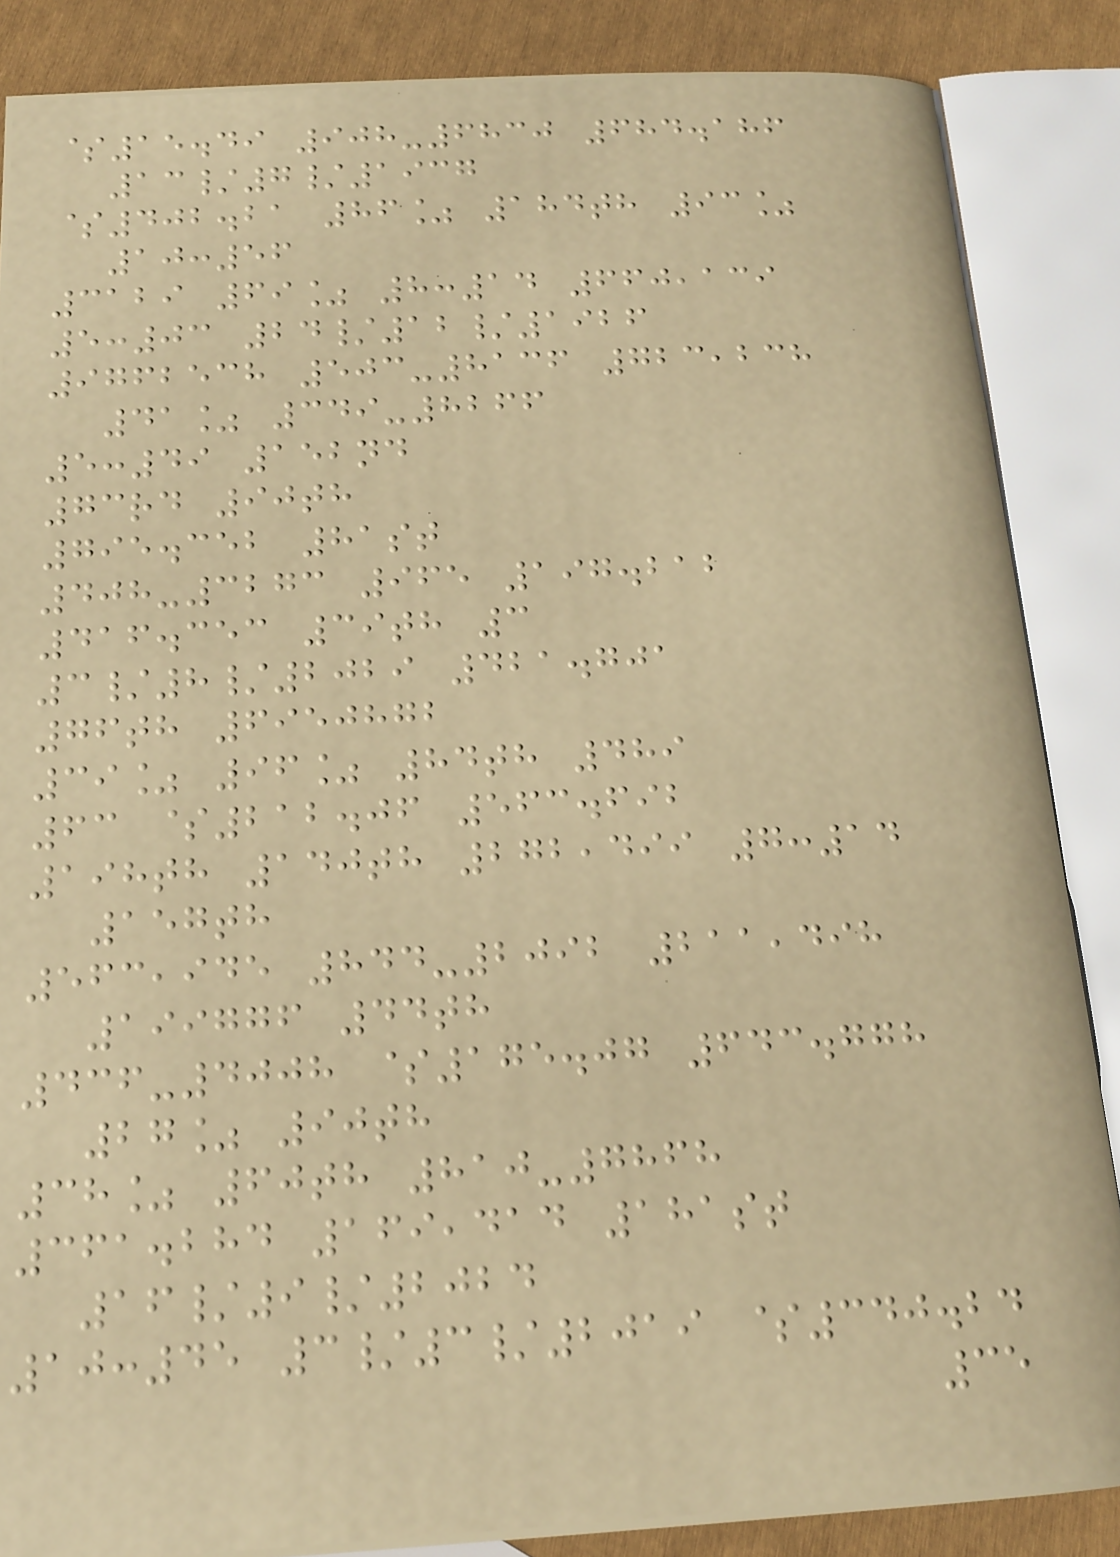$15.49 908-6830 684.186
13/7/1937
$402.21 86% 184th 93%
10:56
3129 69% 8:14 660,139
5:03 24/12/1926
9762538 503-8136 723,238
41% 349-8266
5:49 152nd
73rd 90th
795.352 81st
408-3273 965 197.212
416.353 39th 3
3/8/2029 421.701
76th 6950872
39% 96% 84th 489
63 $212.06 563.692
198th 140th 272,499 7:14
157th
563,945 844-2092 211,498
199776 44th
436-4008 $175.07 643.778
27% 90th
38% 60th 810-7868
361.284 169,414 181st
16/9/2024
10:45 3/3/2019 $340.24
35
